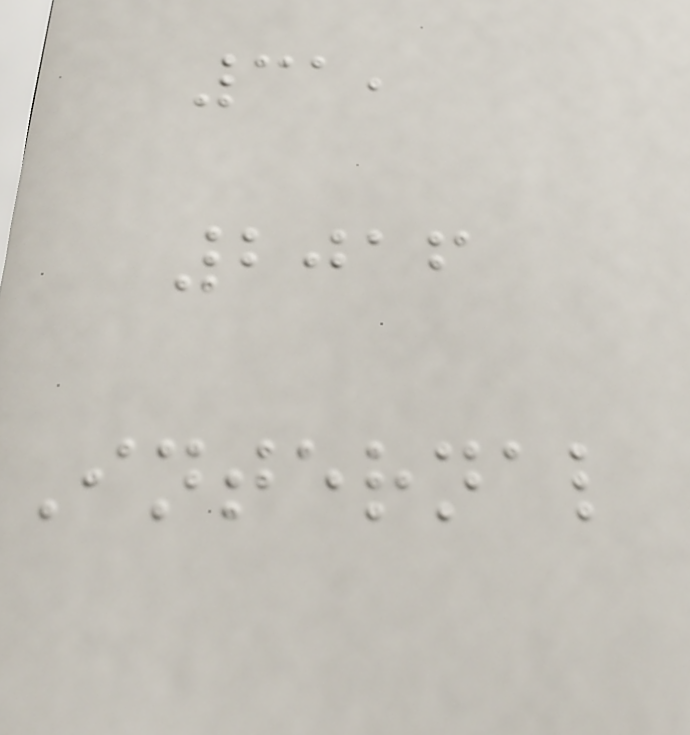31,
2016
Internal
